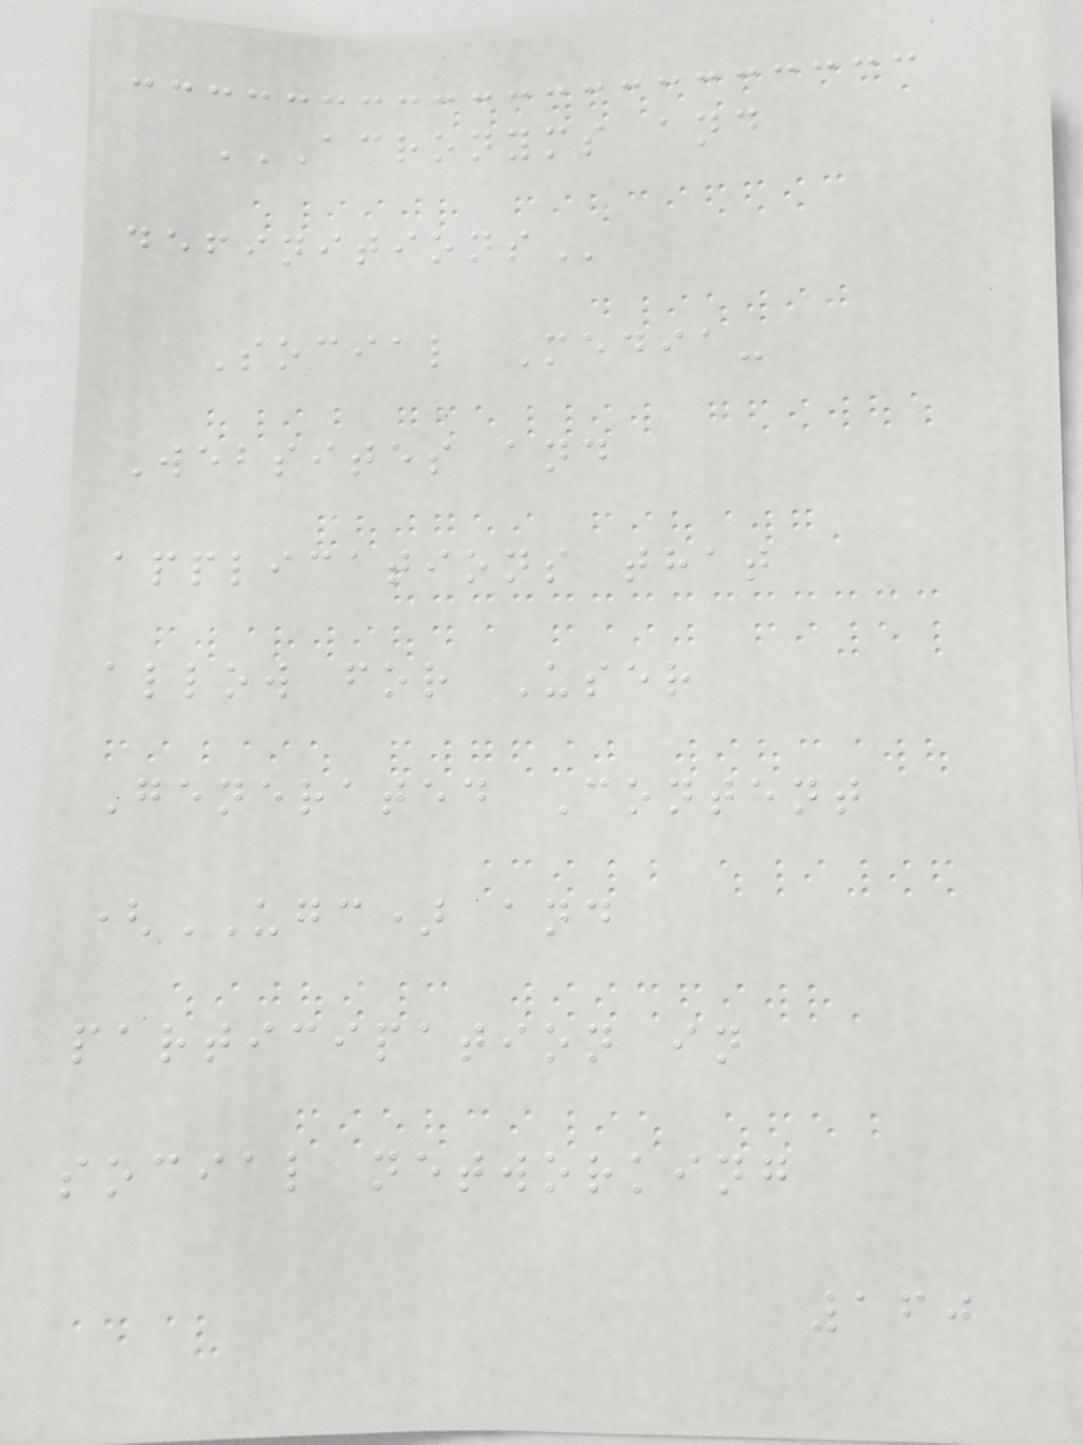ACRONYMS AND
DEFINITIONS
Social Media-
Websites and
applications that
allow for User
Generated Content
(UGC) and
participation in
social networking
160
